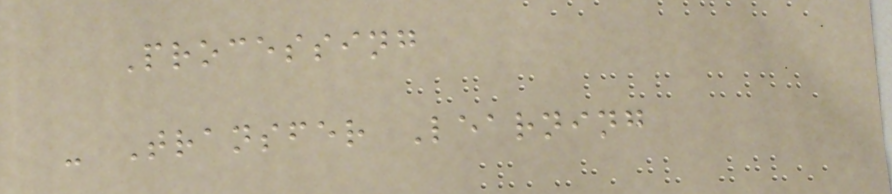Processing
- Transfer Learning
